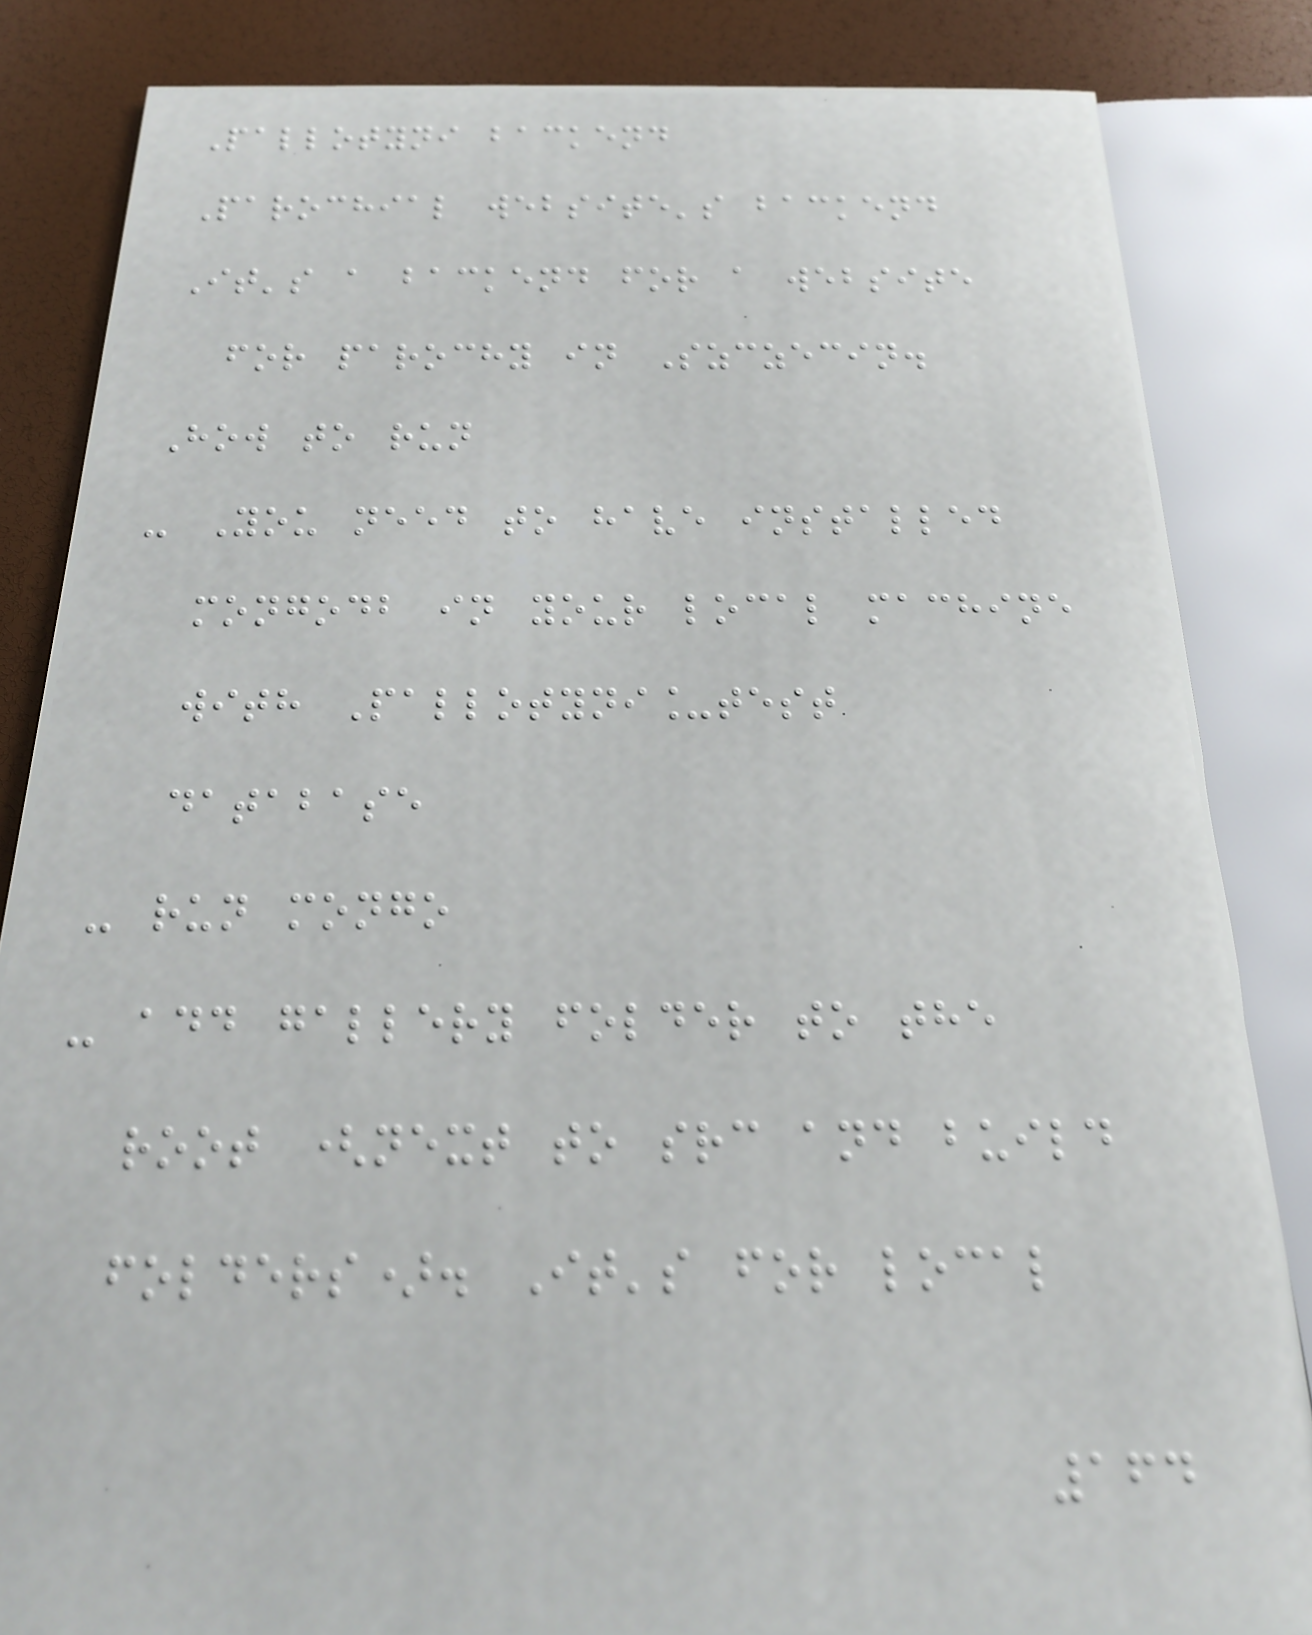Pallotyni backend
Parochial website's backend
It's a backend for a website
for parochy in Szczecin.
How to run
- You need to have installed
mongodb in your local machine
with Pallotyni_test
database
- run mongo
- add gallery folder to the
root (next to src and build
folders). It's for local
164
